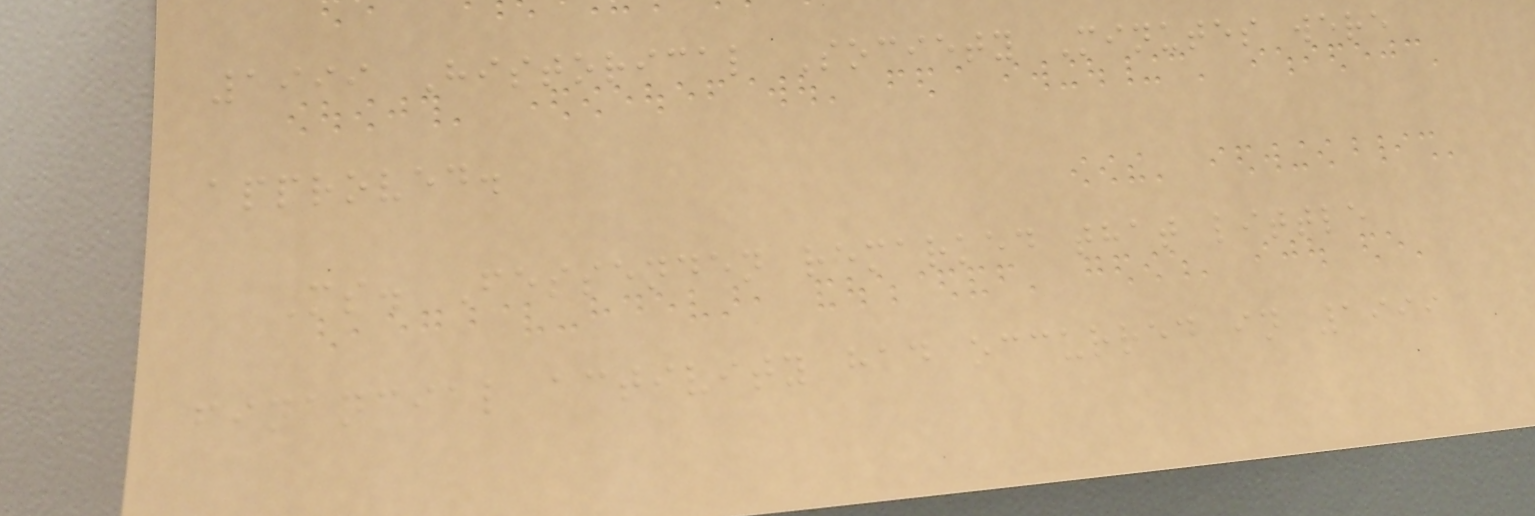1999 Historical Society Minutes were
approved.
Ms. Fessenden remarked that little
financial activity had occurred in 1999
